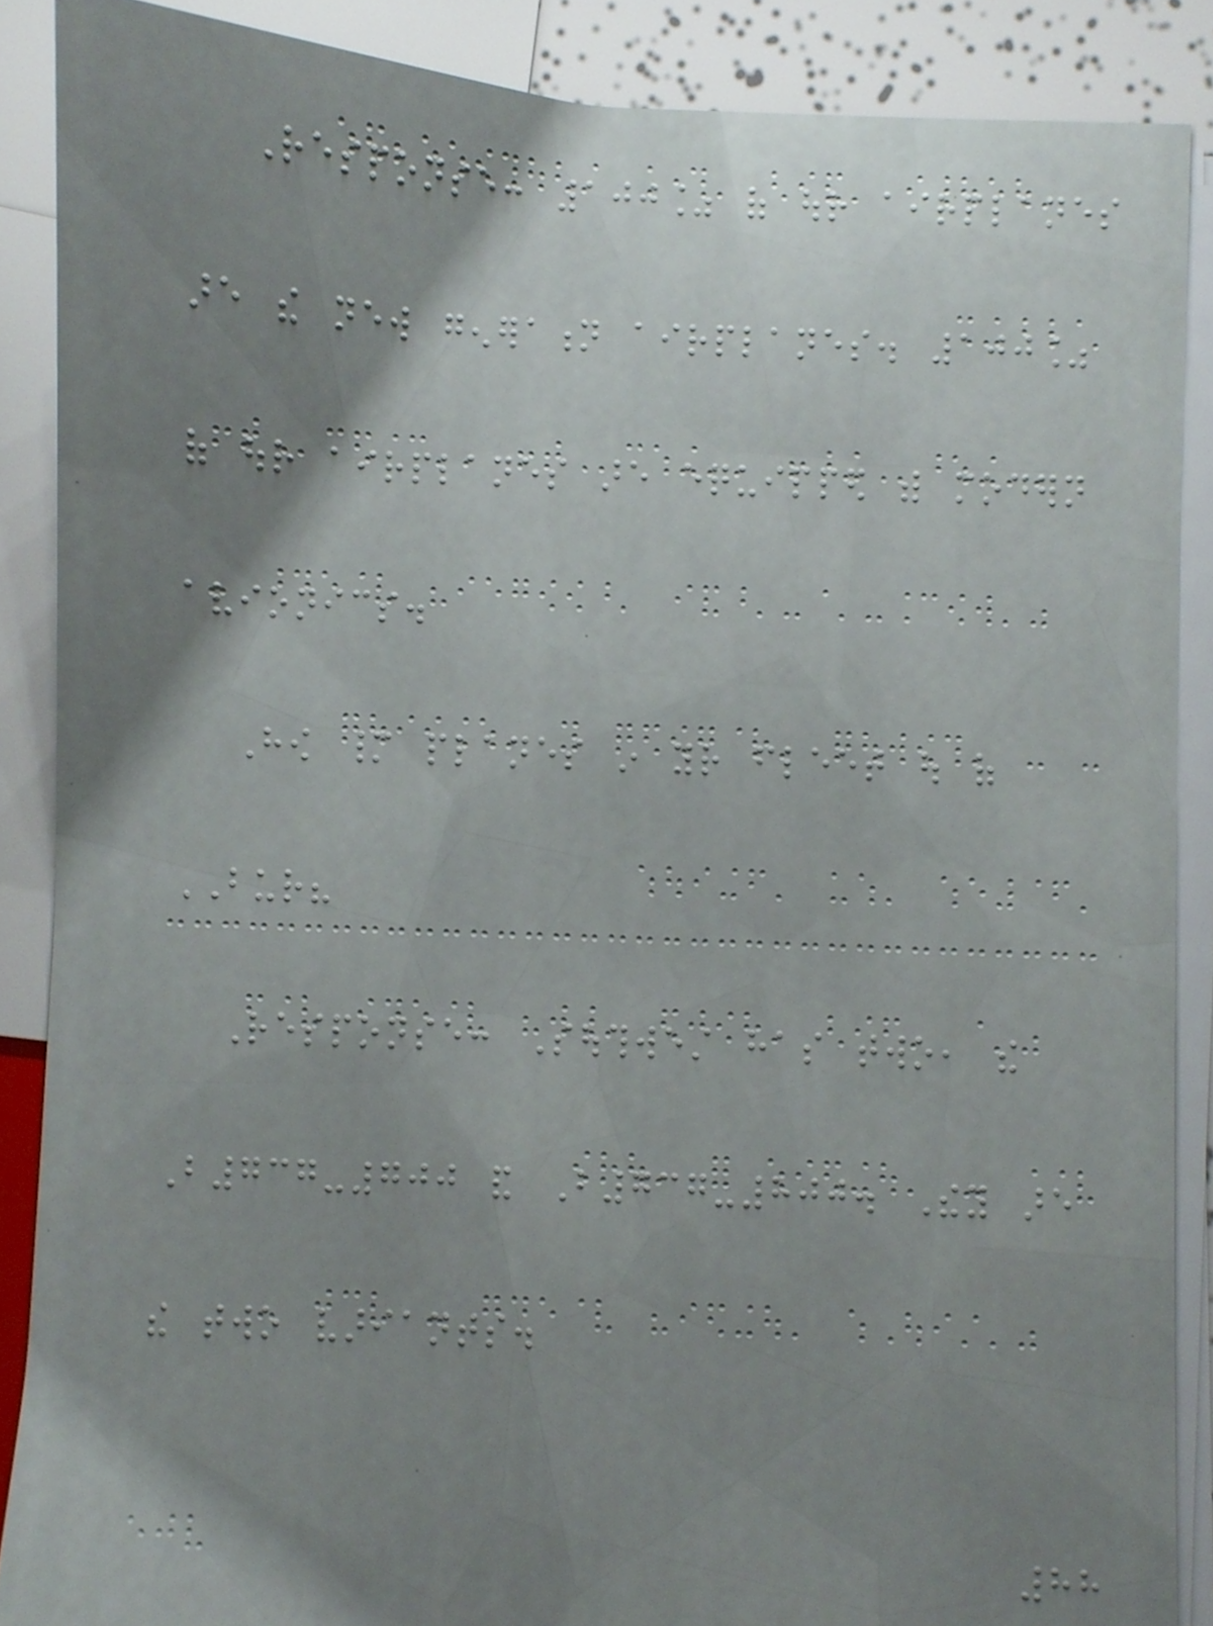Response: 100% of our airplanes
are the new generation airplanes. 100%
of our airplanes are equipped with modern
avionics.
How many planes in your fleet out of
BUR?
Response: Southwest has two, the
B737-700 and B737-800. They are
the two variants.
88
